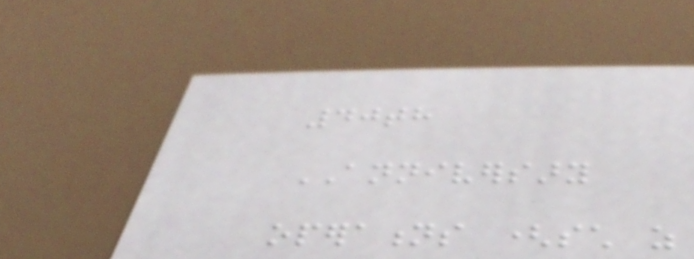40th
ANNIVERSARY
operations (such as
